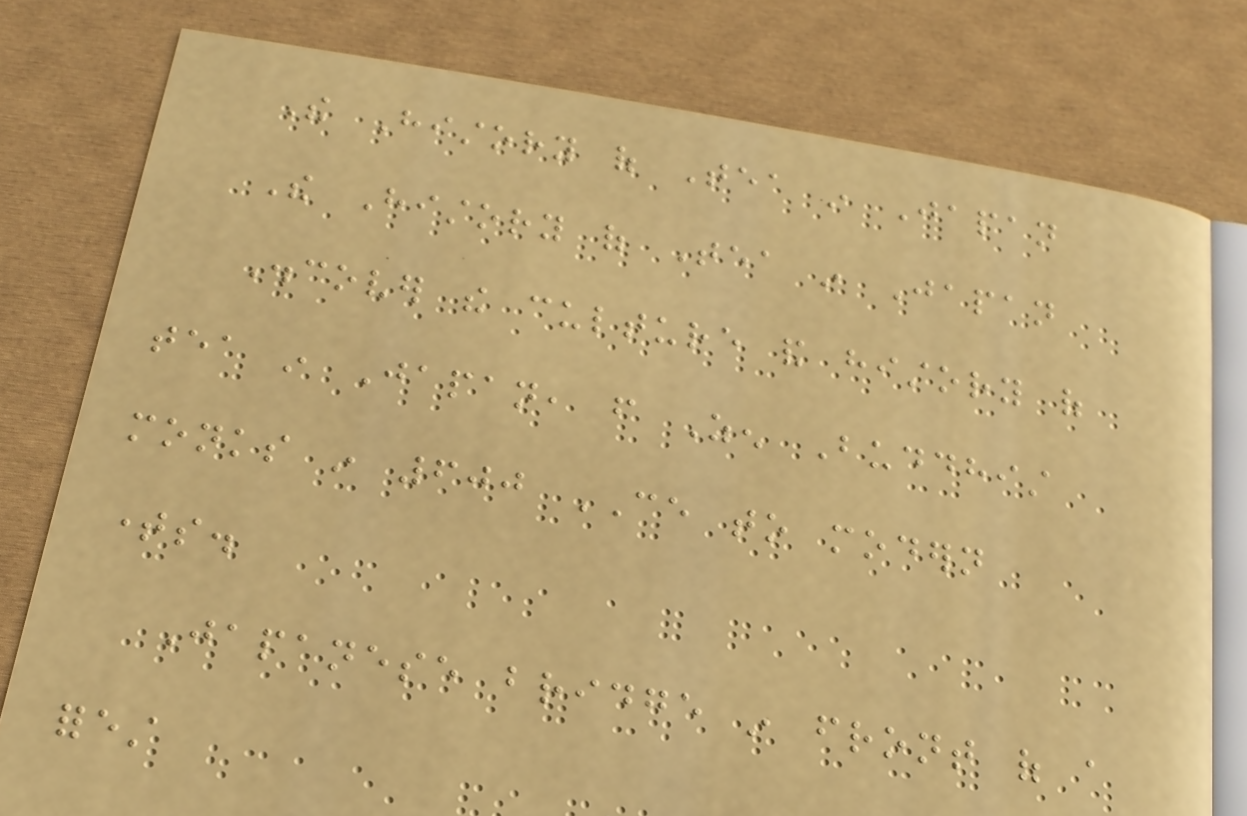The History of Tea in Japan
The History of Tea in Japan
Discover the culture and history of
tea in Japan, from Zen Buddhist
monks in 600 CE to modern
times.
Japanese bridge in front of a
forest
